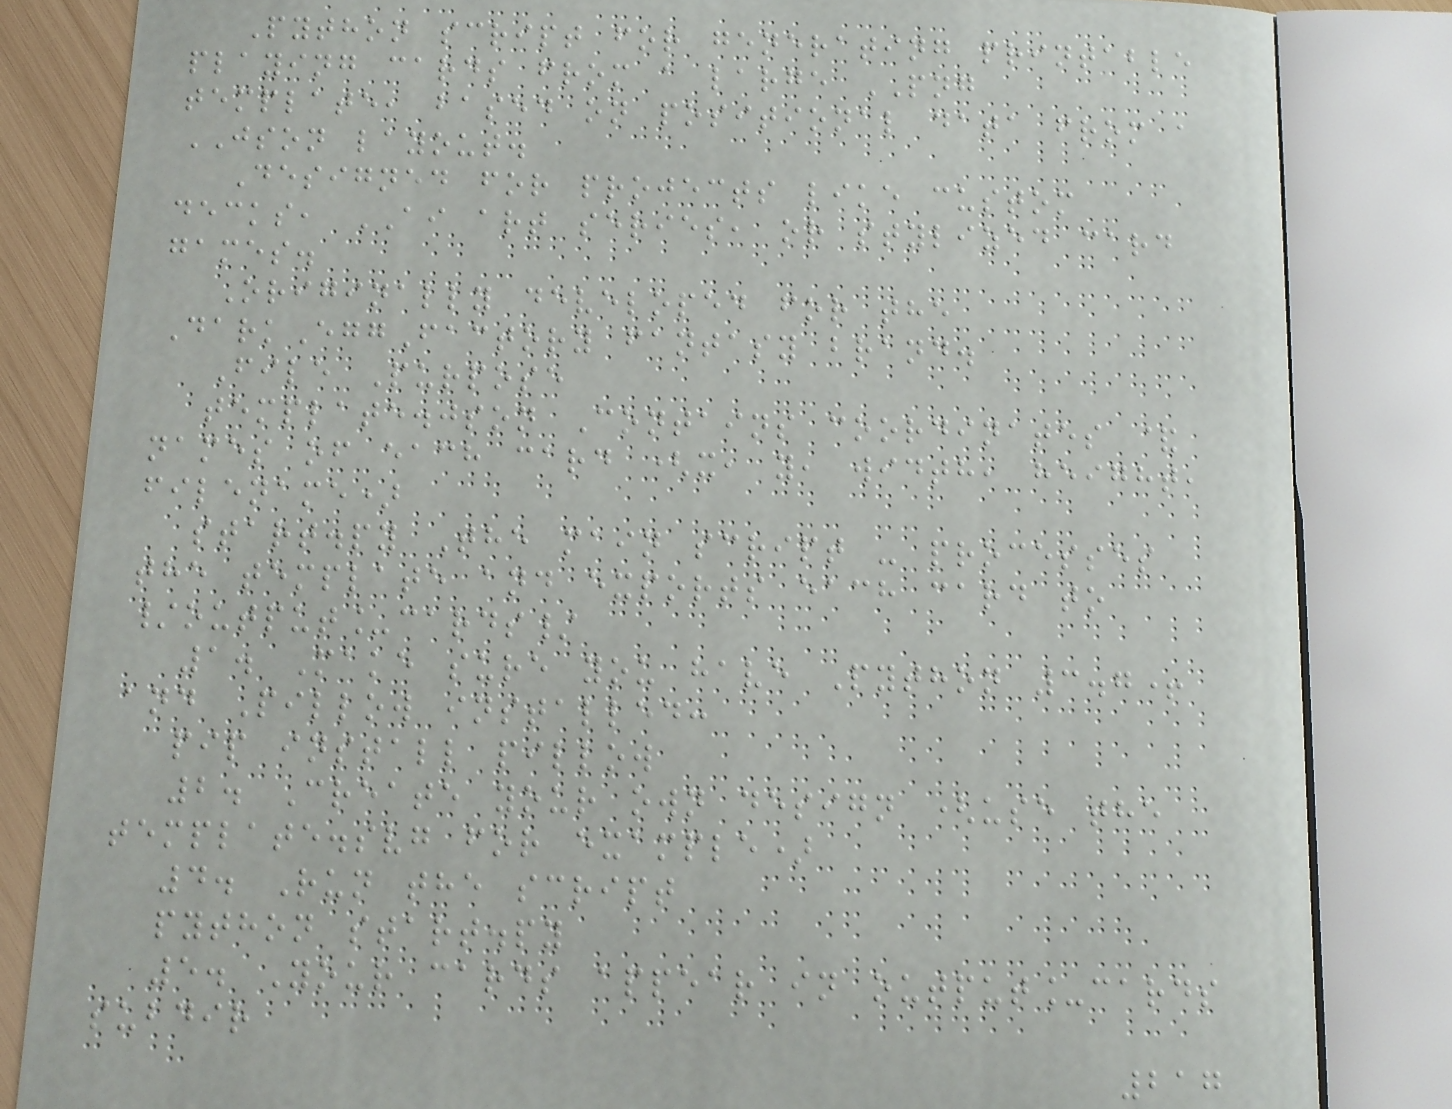Python script for generating printable
playing cards from a large PNG
template, based on positional data from a
JSON layout.
Designed for projects like custom
decks, AI art series, or stylized card
games.
Originally developed for the
DarkEggFactory fantasy brand.
File Purpose
template.json Contains coordinates &
names of each card (x, y, width, height,
filename)
start.py The main script - processes
the template and exports each card to
/output_cards/
1. Make sure you have Python 3.7+
and Pillow installed:
pip install pillow
2. Create your own design (use the
template.svg for example)
4. Run the script
python start.py
5. Your cards appear in output_cards
subdir
217
